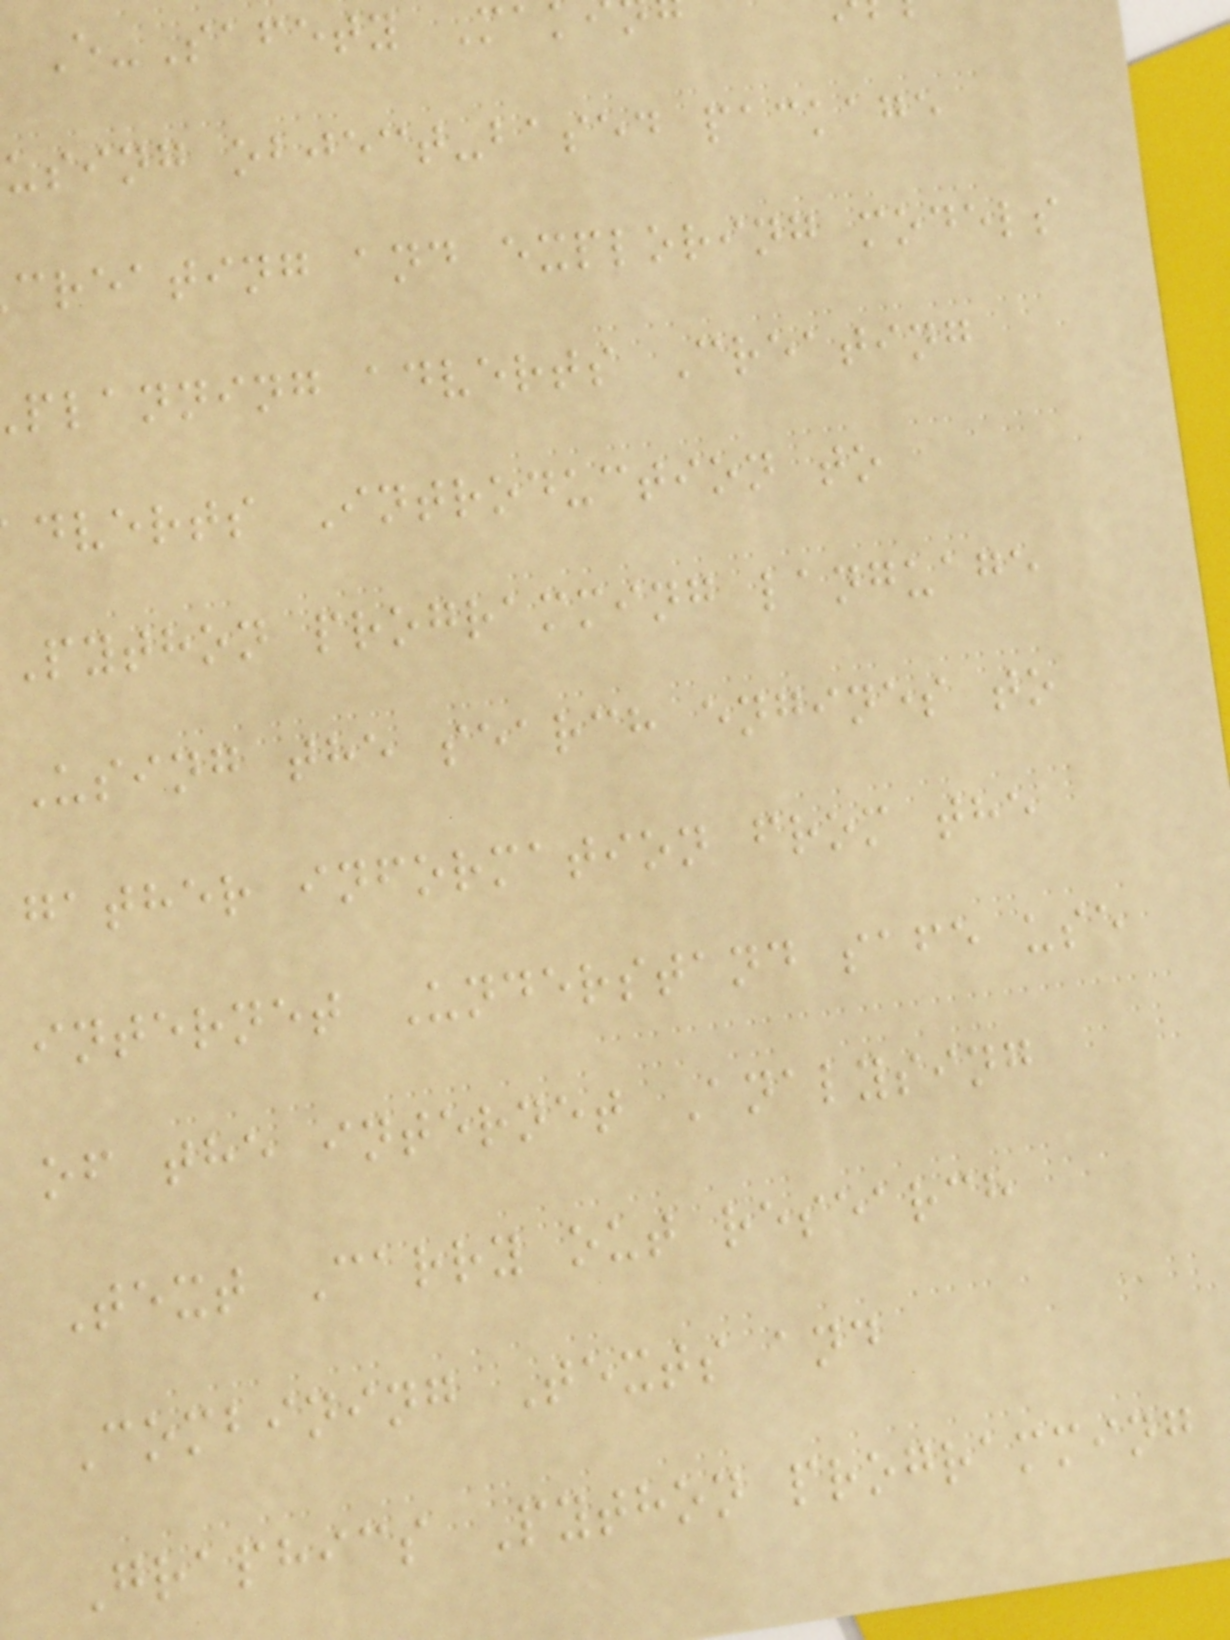E-Safety Ma
using object-based package
creating and exploring models
planning adverts Creating
dverts Introduction to
Python programming language
Using the search engines to
gather information from the
internet Understand safe use
of the internet Analysing
Text Carry out research
Combining Texts and
Graphics Python programming
